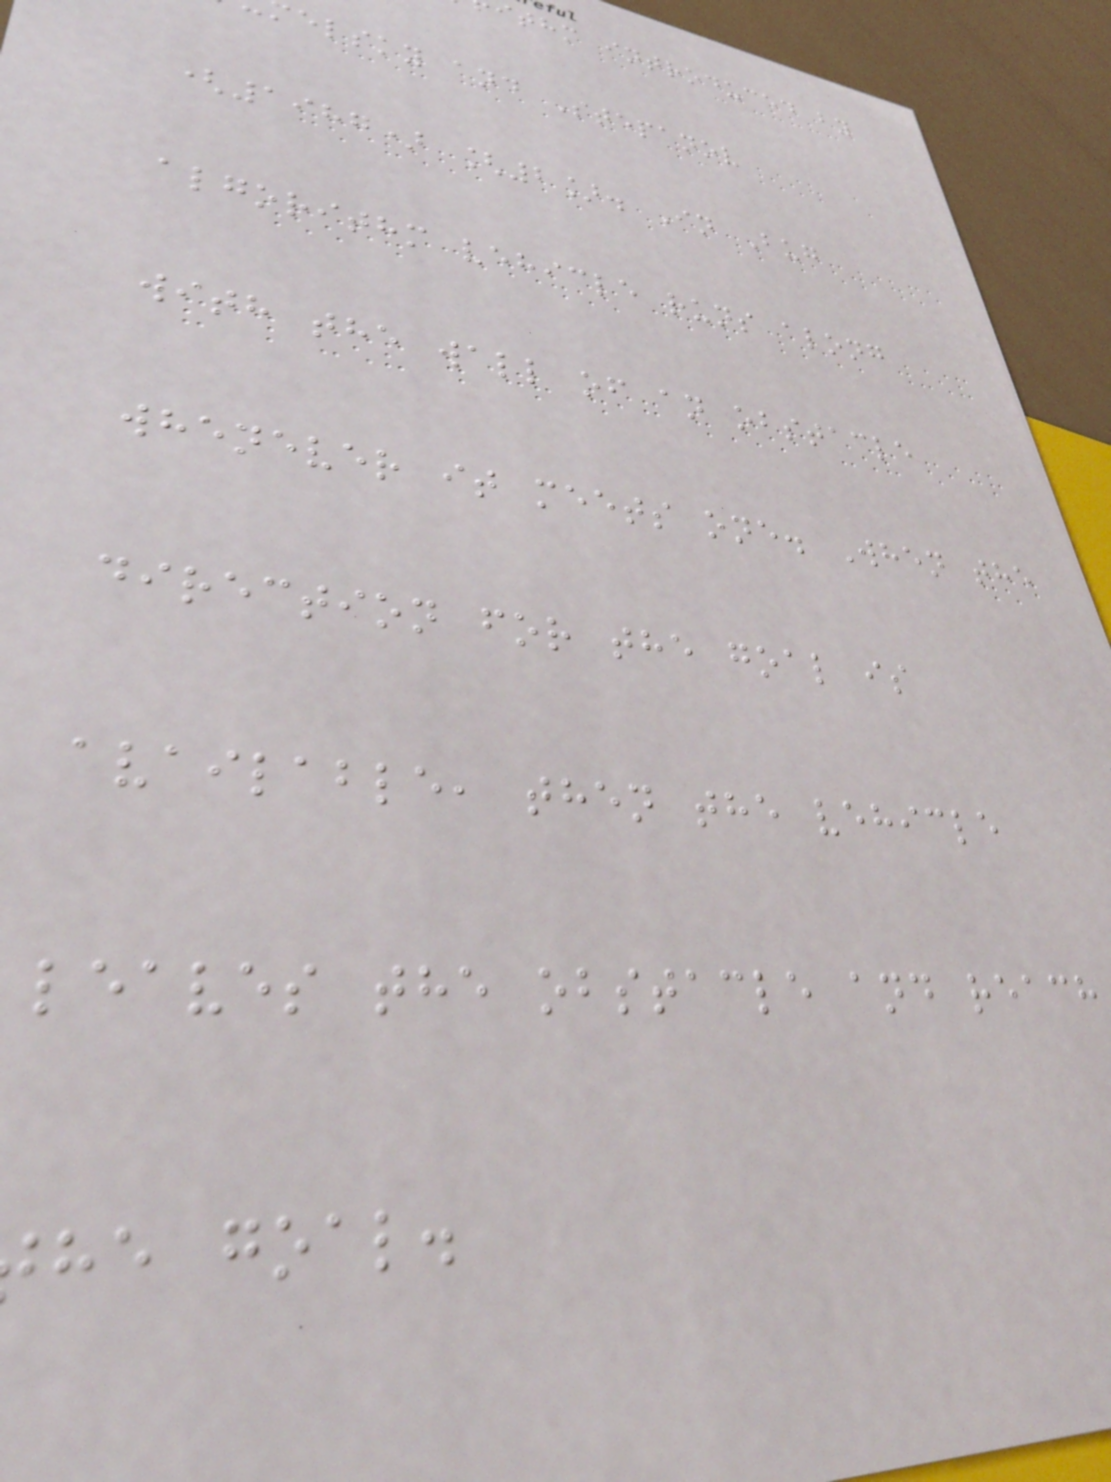thm introduced by
elsky and Stepanov
(1987) [2]. In Bug
algorithm vehicle runs along
with the wall of an obstacle
whenever it meets one. When the
direction for the goal is
available, then the vehicle
leaves the obstacle and reach
he goal.
